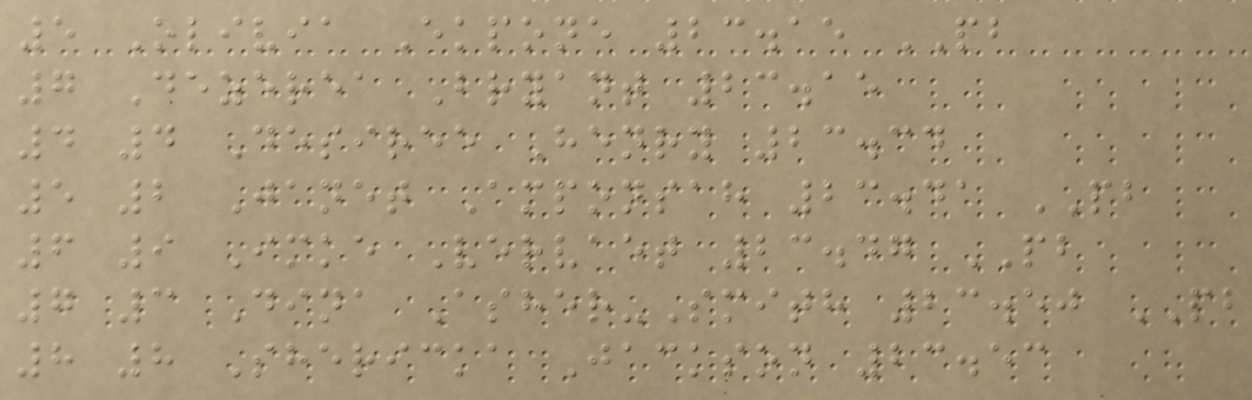5 Olivia Ekpone 23.15 PB
7 Dezerea Bryant 23.15
4 4 Desiree Henry 23.34
5 2 Janet Amponsah 23.41 PB
6 9 Imke Vervaet 23.47 PB
7 3 Dina Asher-Smith 23.50 PB
8 8 Shericka Jackson 23.53
